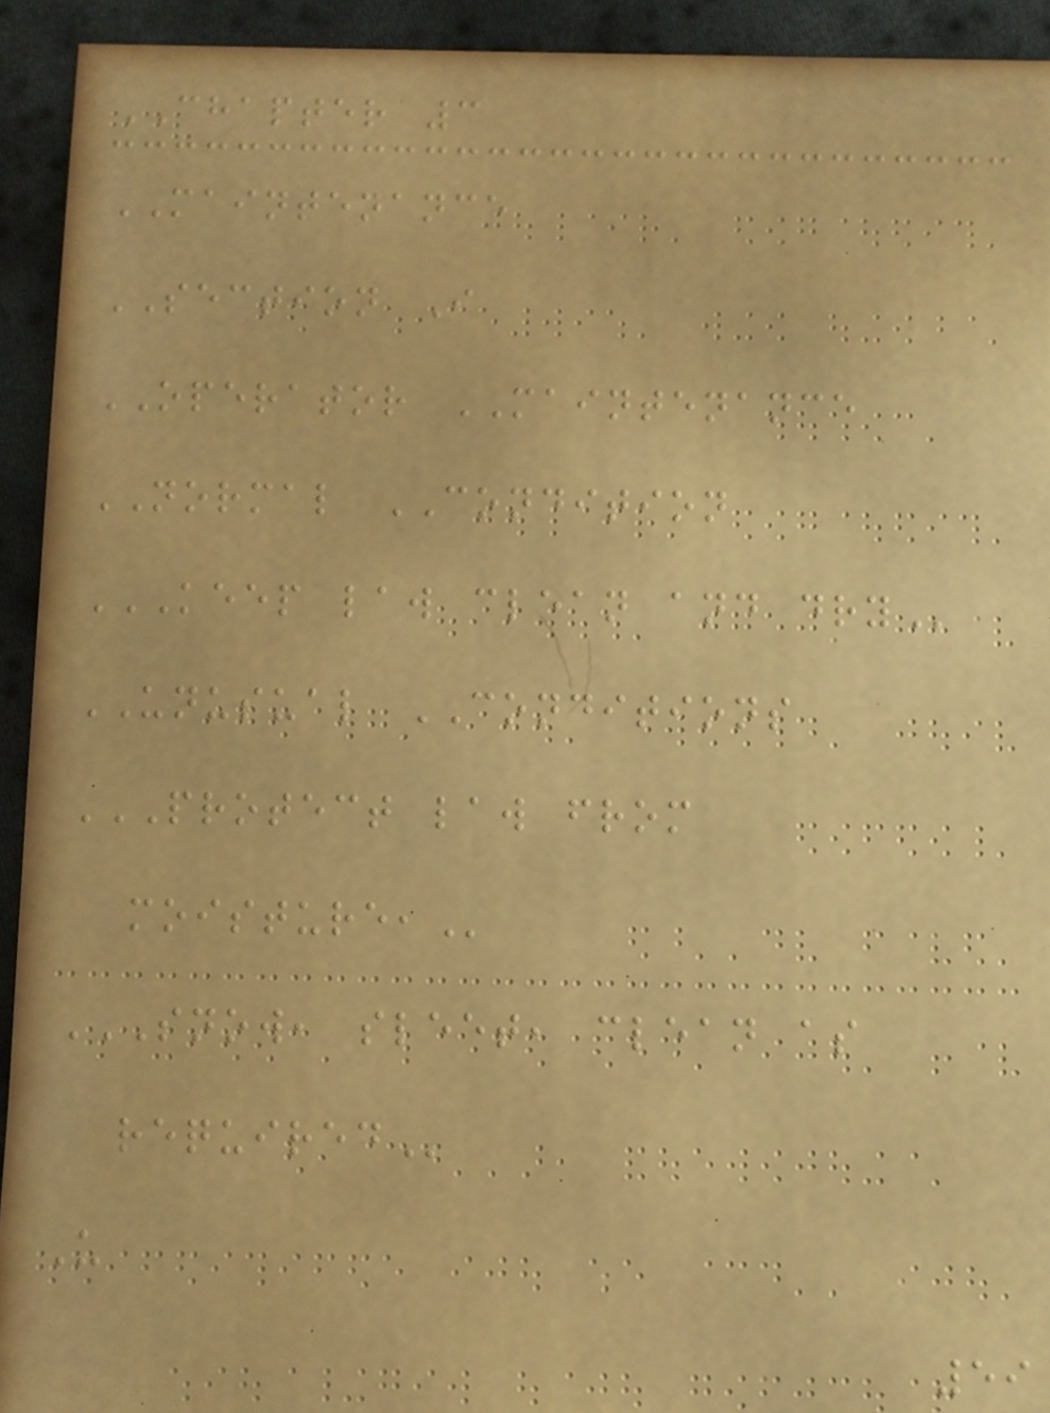CHAPTER 3
MAINTENANCE
SECTION I
OPERATOR MAINTENANCE
NORMAL CONDITION
KEEP LAW CLEAN AND DRY
UNUSUAL CONDITIONS
PROTECT LAW FROM
MOISTURE,
SNOW, SLEET, CLEAN AS
REQUIRED
U
59
